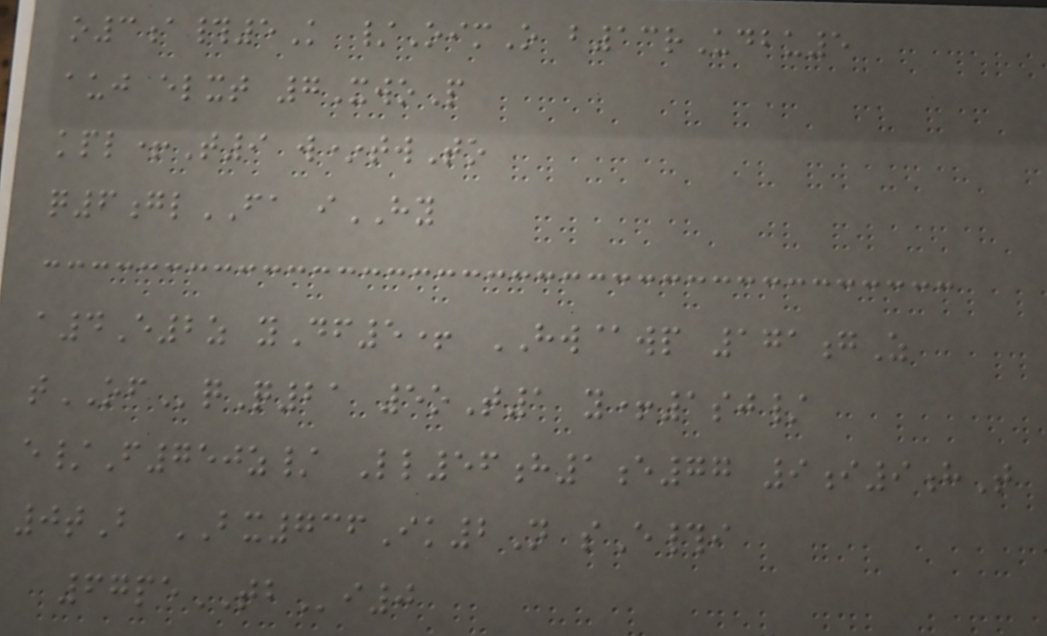o3a#5K /OimO b13rUdbu5
auj elxt 7XwoP
kpl+T9 w*twTo
q6glFA iHY
a4E2z yDf5+ HW@wp 171gZ
tOFqQ21 5oT1 y+1sj/
e/F750z/ Ll56h1e77 9i9hT
0tB BX736Ik2N sE#i
67peTBi0
